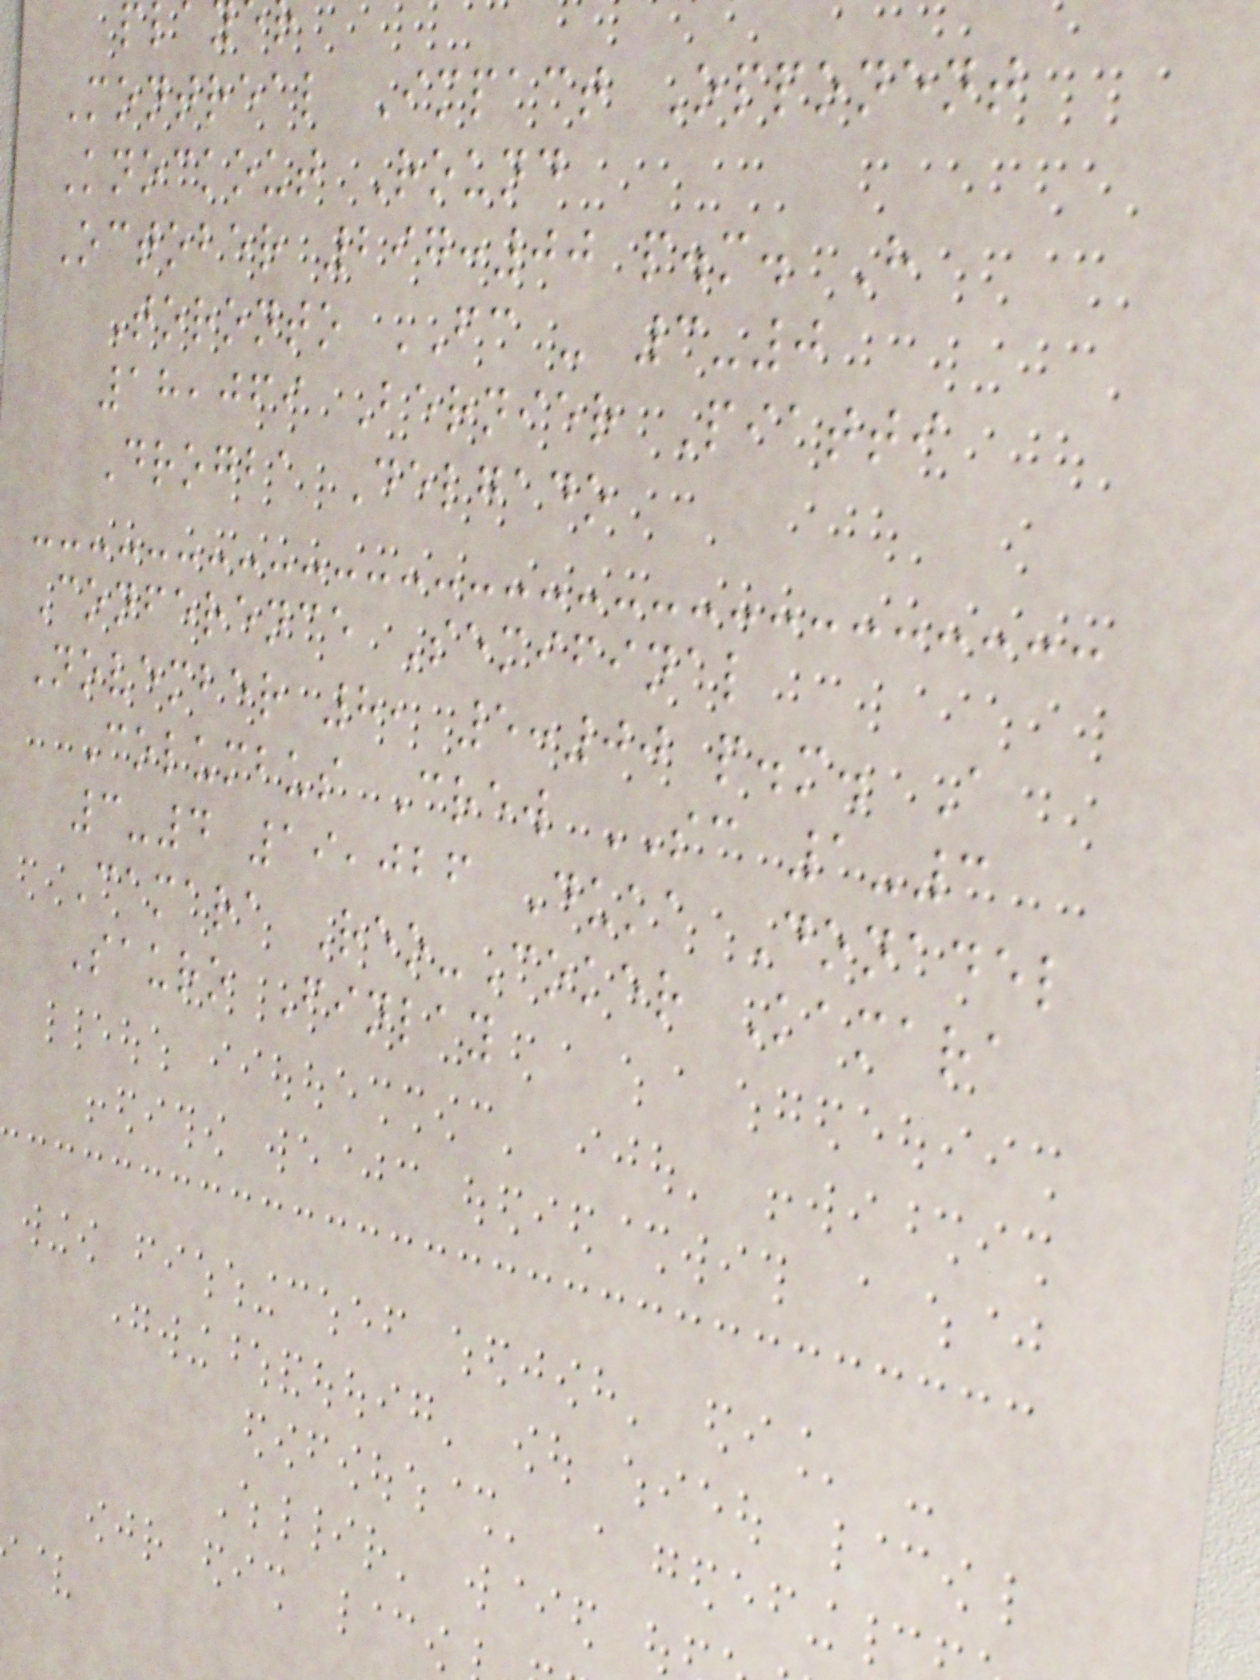Montreal Impact Opponent
Knockout Round
October 297:00 p.m. H
Toronto FC - 3-0
18,069 Bernier Piatti
Drogba Delgado
Conference Semifinal
November 8, 5:00 p.m. A
Columbus Crew SC 1-3
3-4 19,026 Duka Donadel
Camara Reo-Coker Kamara
Sauro Finlay
